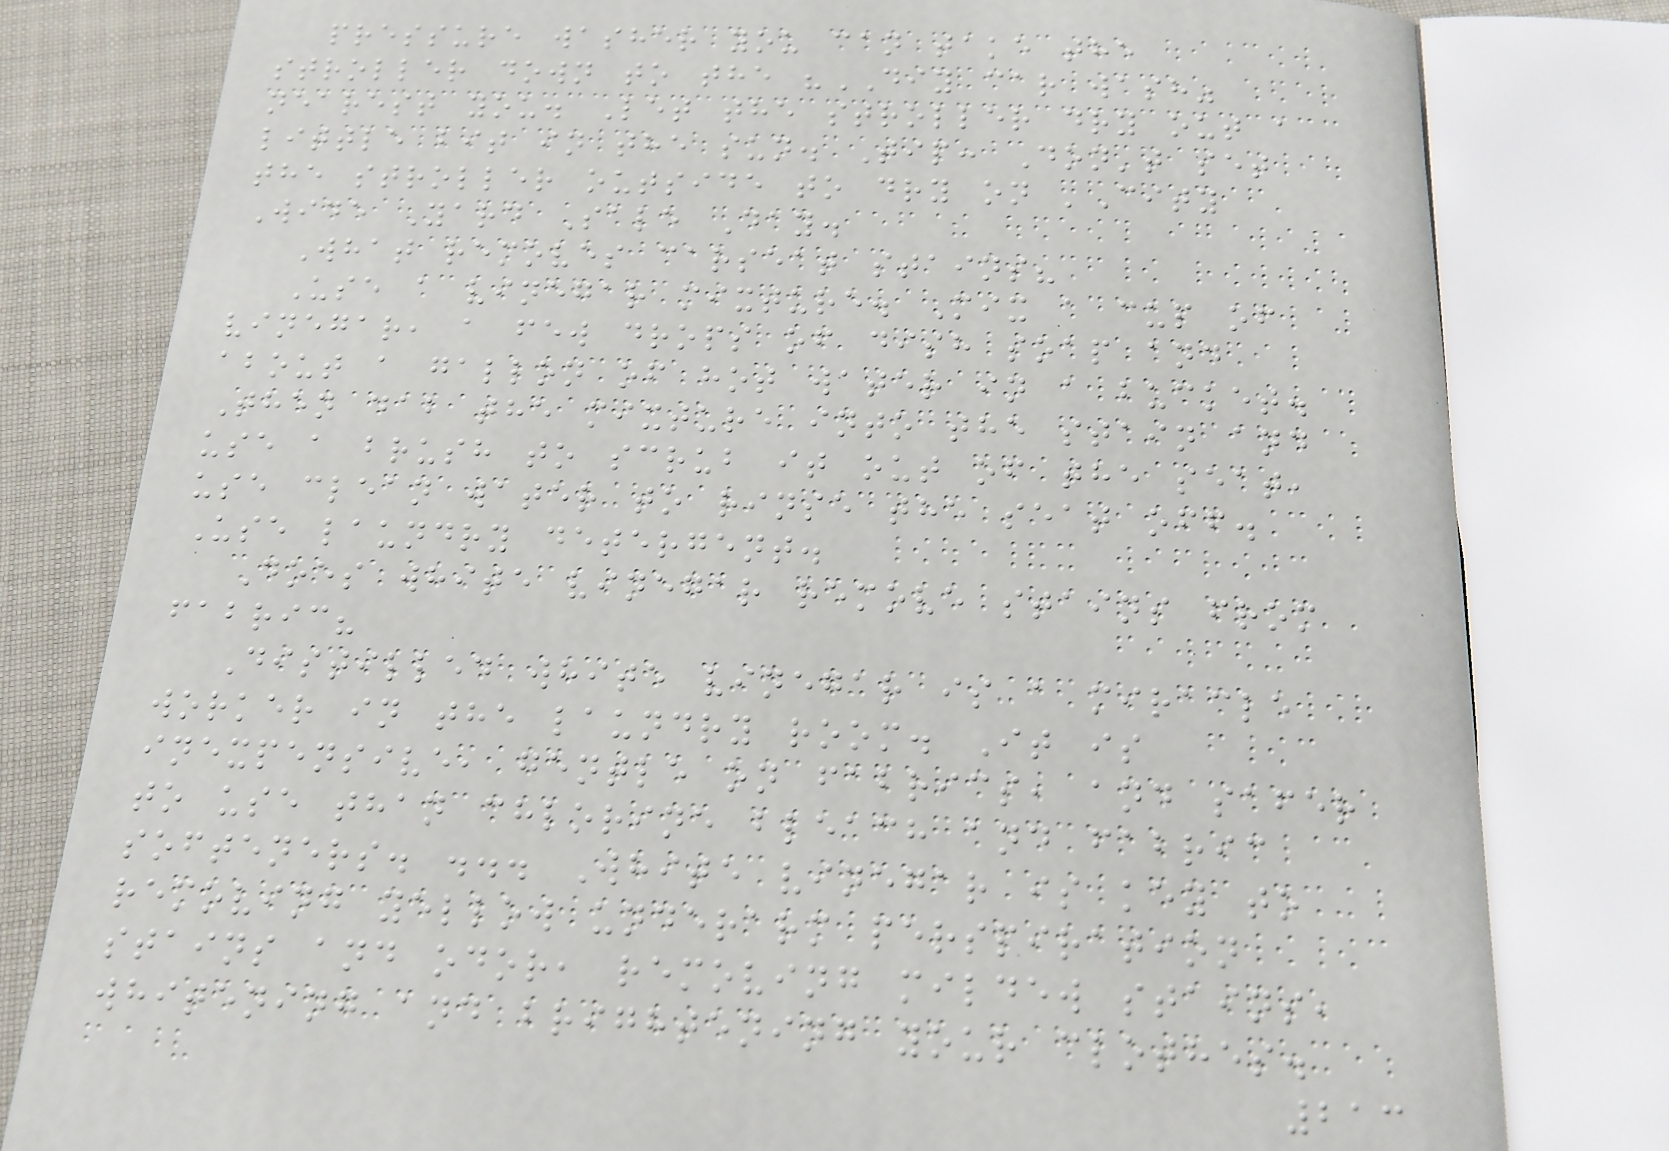pressure washer you can take the
stroller down to the "DIY car wash"
nearest you. Let the stroller dry out a
little bit in the sun. Tip: Don't set
the stroller outside to dry on 'City
Wide Yard Sale Day.
What removes carseat stains?
Use a vinegar mixture. Mix a cup of
vinegar, a few drops of dish soap and
about a gallon of hot water in a bucket.
Then dab the mixture into the stain and
use a brush to scrub it out of the seat,
use clean water to rinse the seat off.
Use laundry detergent.
Does white vinegar remove stains from
fabric?
Distilled white vinegar is a miracle
worker in the laundry room. It is
inexpensive, gentle on fabrics, and safer
to use than chlorine bleach and fabric
softeners. ... White vinegar is key to
removing yellow underarm perspiration
stains and odor, removing mildew stains,
whitening and brightening your clothes.
213
